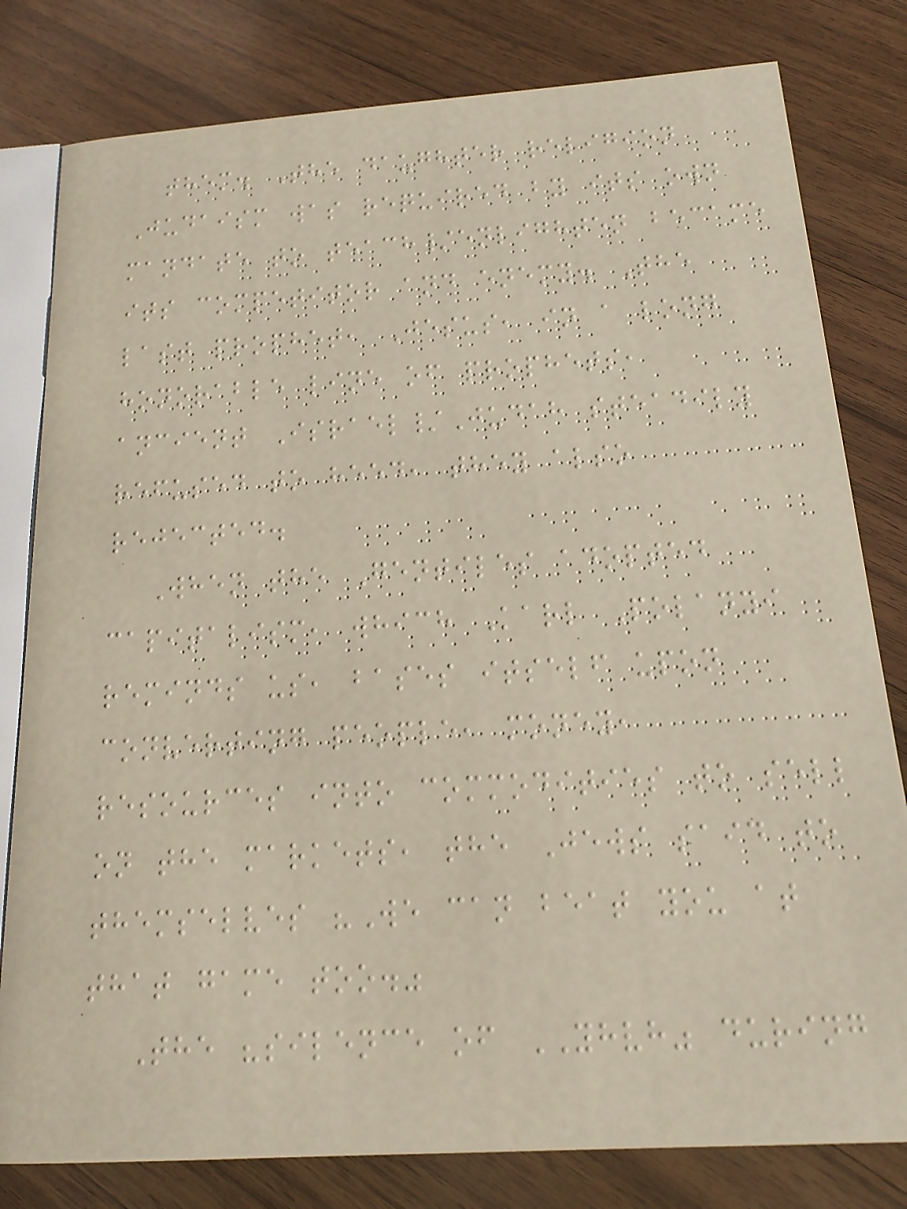them. The daughter religion
Judaism was required by its own
mandate to teach/enlighten became
its competitor and enemy. The
last prophet, Jesus, in a long
honorable line of prophets,
ancient Israel/Judah steadily
refused to heed, they also
rejected.
When the Gentiles adopted
capitalism, which Karl Polanyi
reminds us, bases itself upon
converting people, money,
resources into commodities to sell
on the markets, the Jews said to
themselves "We can beat you at
that game too."
The "silence of YHVH" during
